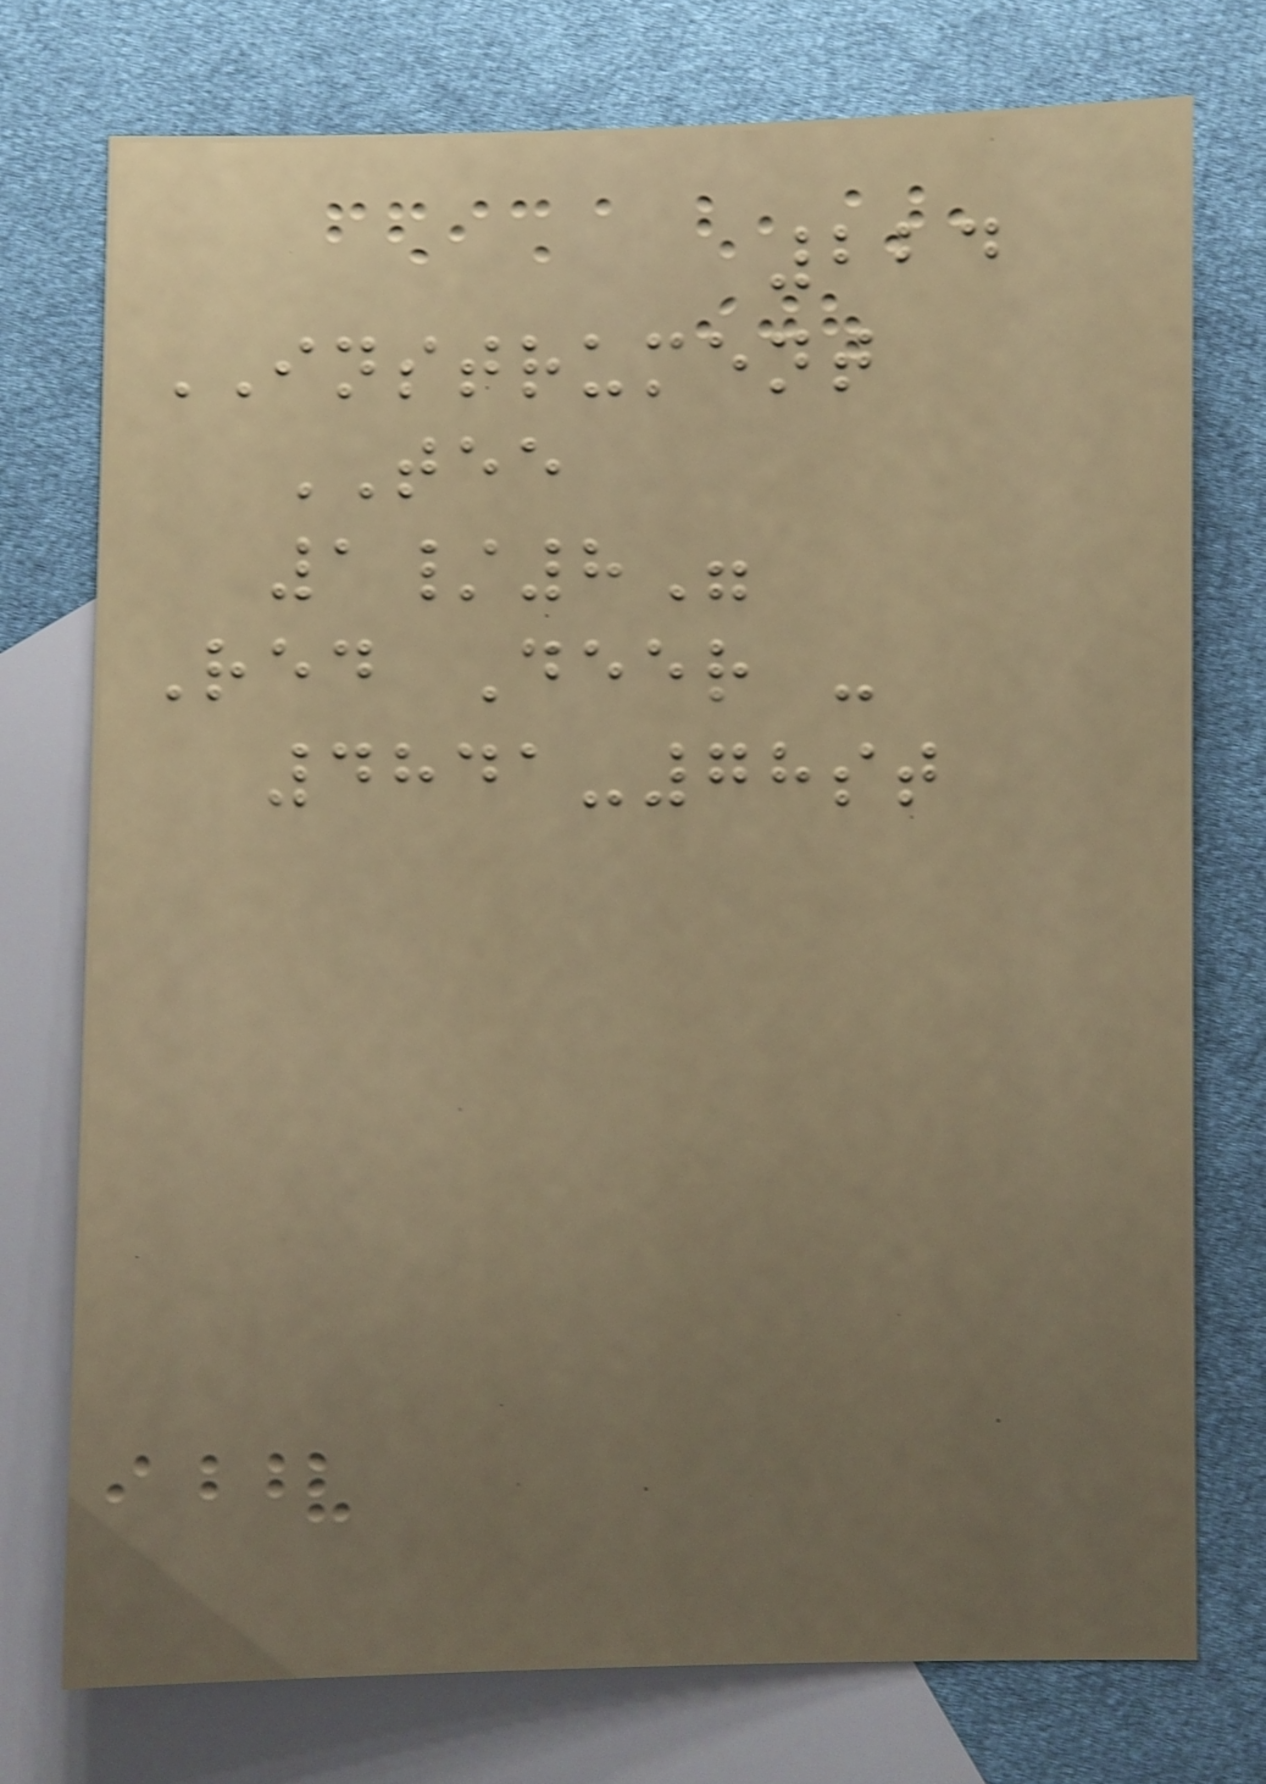224
INSTRUMENT
TEE
1/8"
Red Deer -
4841-78st
